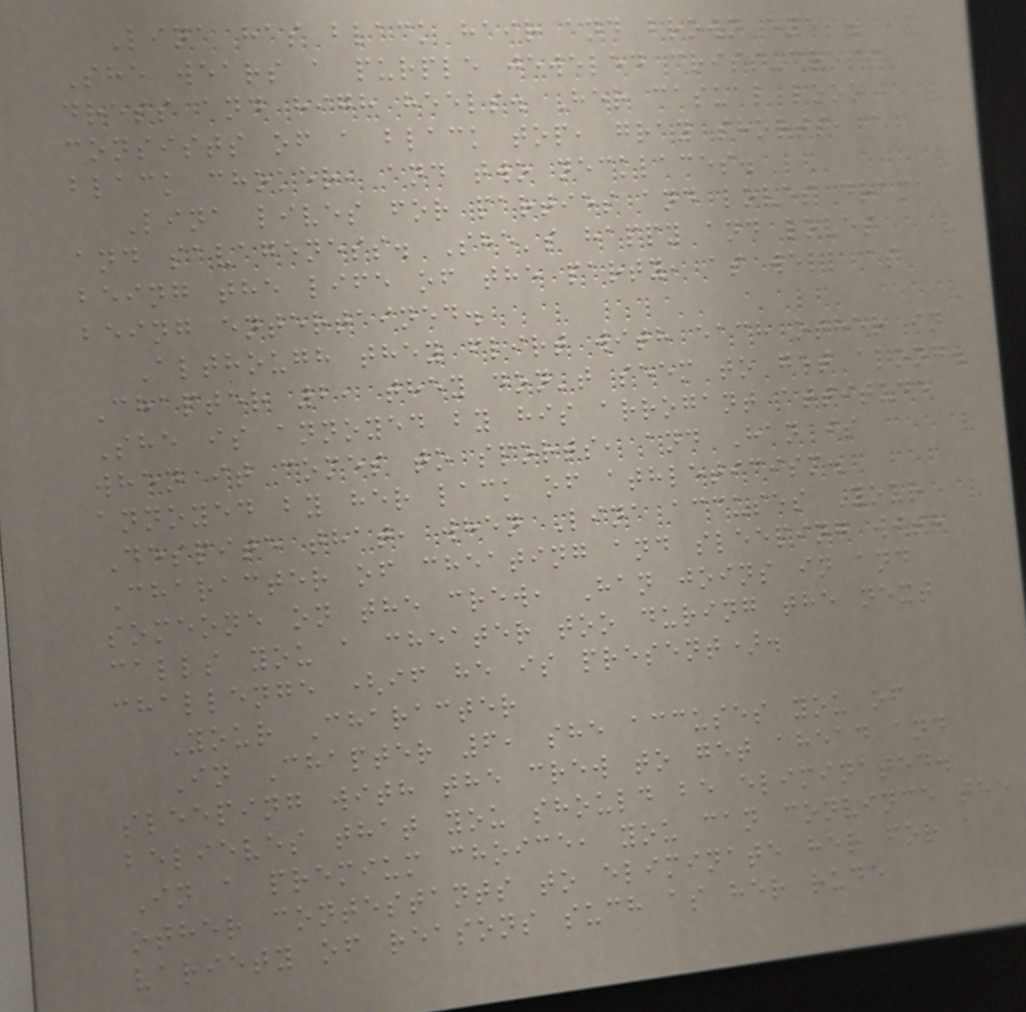Lina has black hair and brown eyes.
She wears a purple jeweled criss-cross
dress and high heels. Her casual look
consists of a black top, gray shorts, a
black choker, and two necklaces.
Lina lives for parties and loves drama
and savageness. She's happy and loves
being the life of the party, as well as
being entertained.
Although they flirt with each other in
Chapter 2, they don't seem to get along.
She is annoyed by his arrogant attitude
when it comes to sports, and Han is
annoyed by her lack of athleticism.
Despite that, when Lina accuses Your
Character of cheating and sleeping with
someone on the crew, Han joins in and
calls you a cheater too during the next
challenge (if he is present).
Your Character
In Chapter 6, she accuses you of
sleeping with the crew to get ahead and
believes that you should be eliminated.
In a premium choice, you can convince the
other contestants to eliminate her for a
variety of reasons such as her rude
